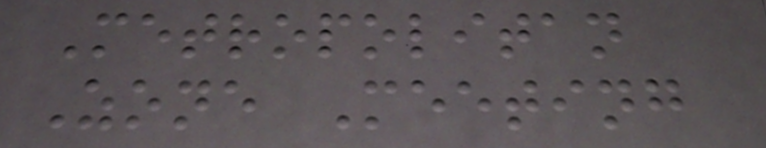Metropolitan
Zone Meeting
